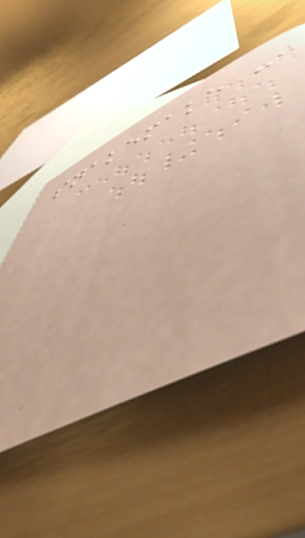snakemake -j
